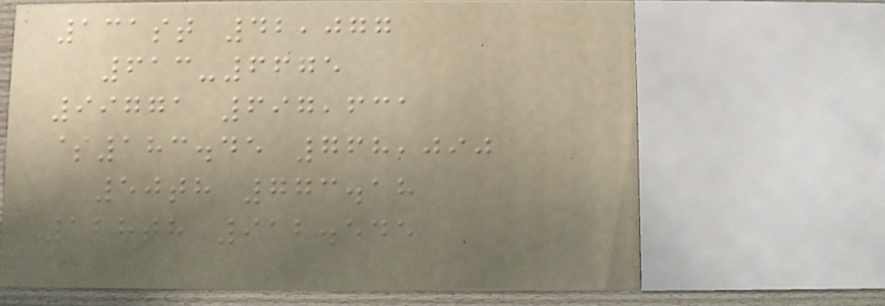131st 42,077
613-6675
99771 697,631
$183.45 768,090
50th 773.18
128th 912.545
